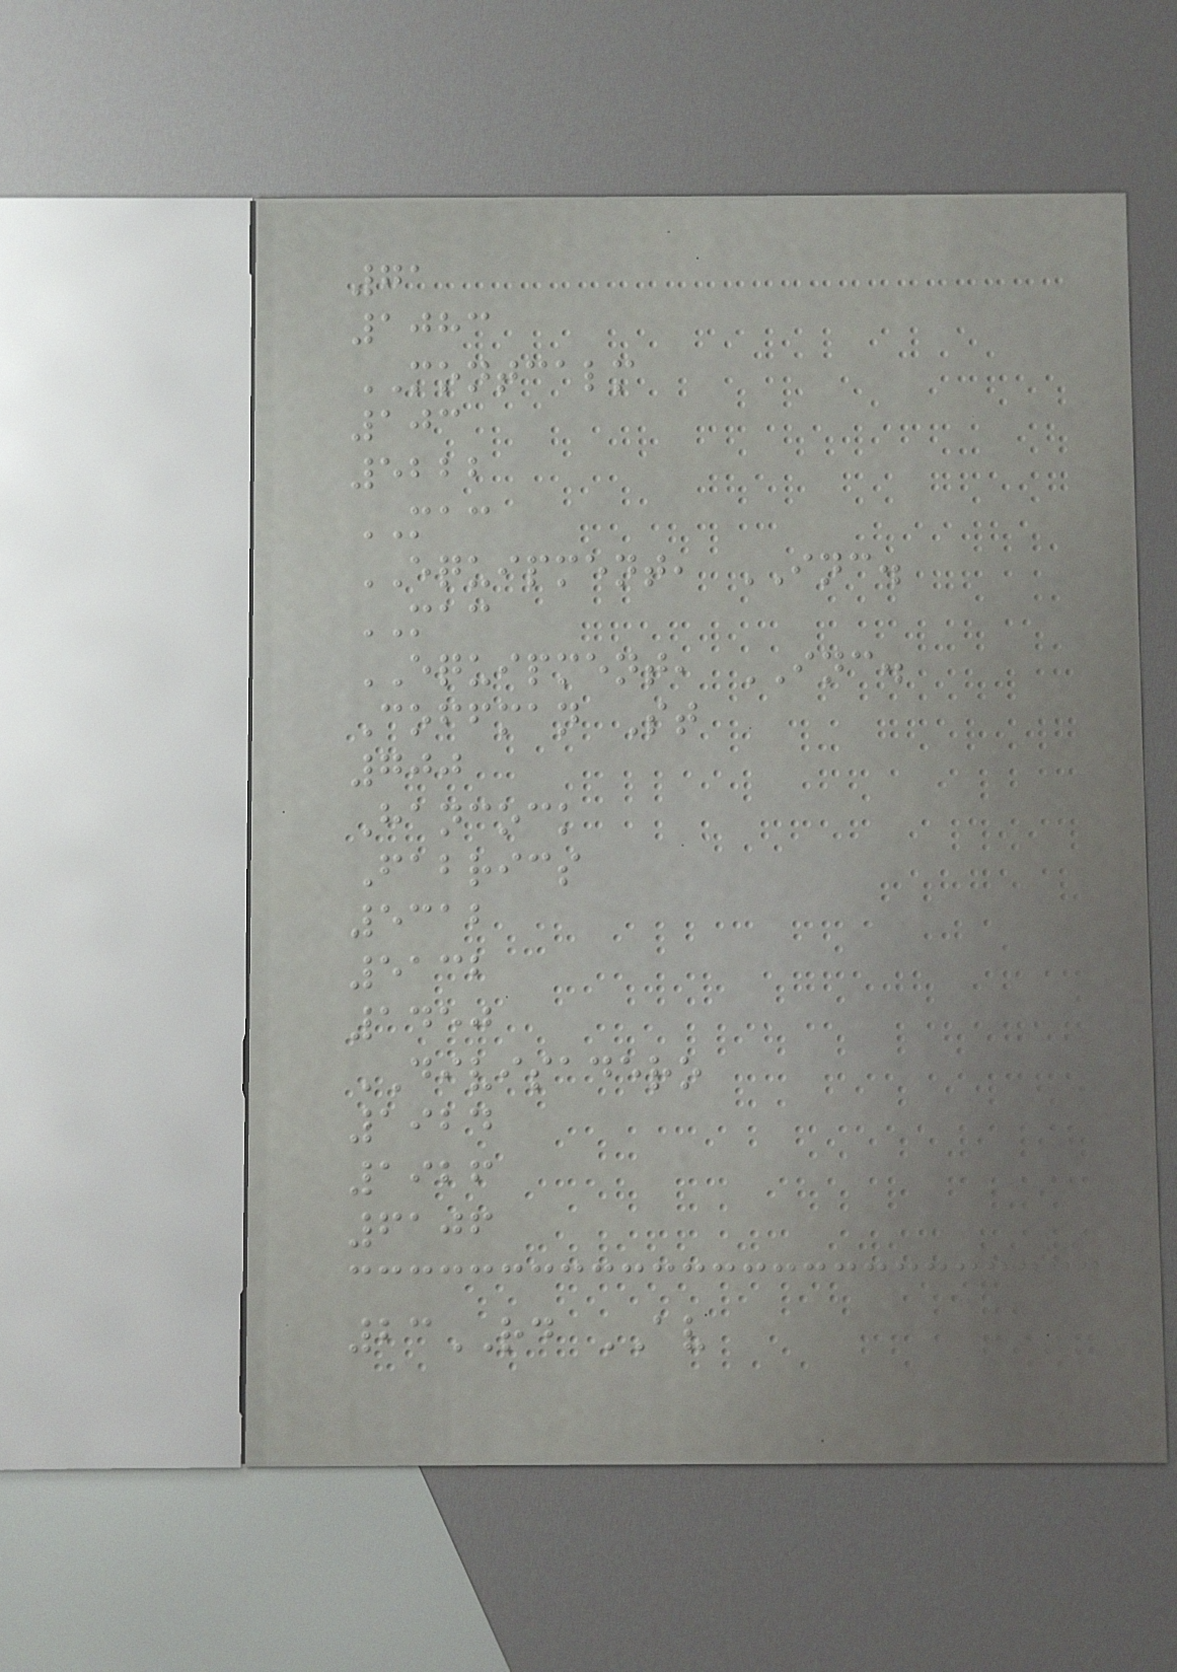71
1083
MONTCALM
103
5222
MAC
EQUIPMENT, INC.
MAC
EQUIPMENT, INC.
Coffman St
700
Hancock
Fabrics
5312
5132
1450
DIVISADERO
1924
1926
6106
23RD AV
